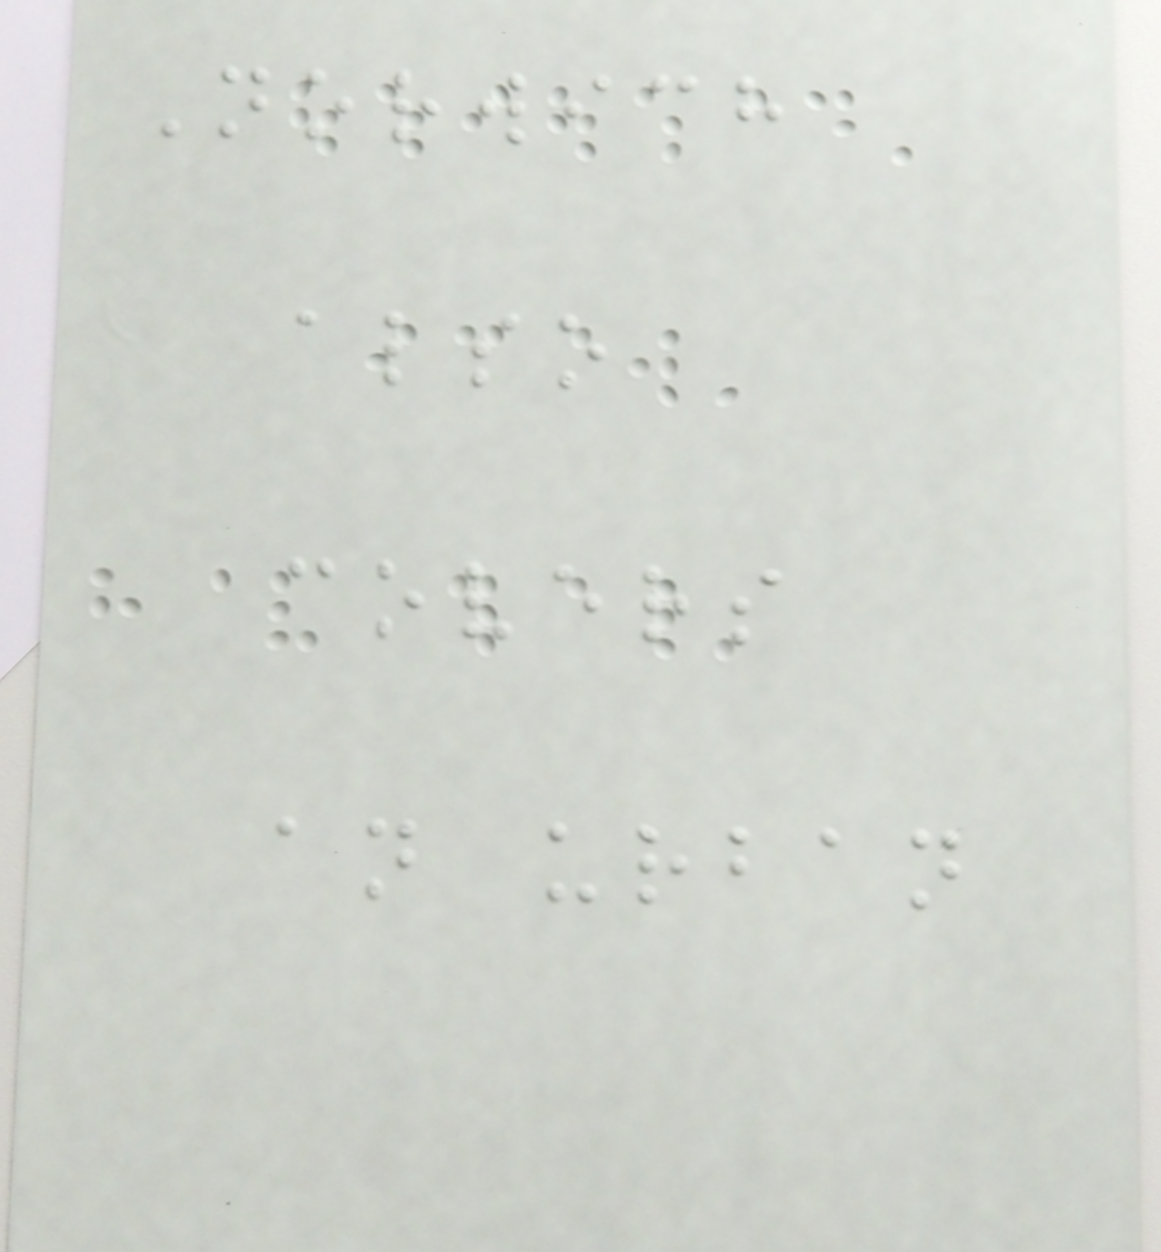Norwich
also
covers
an urban
